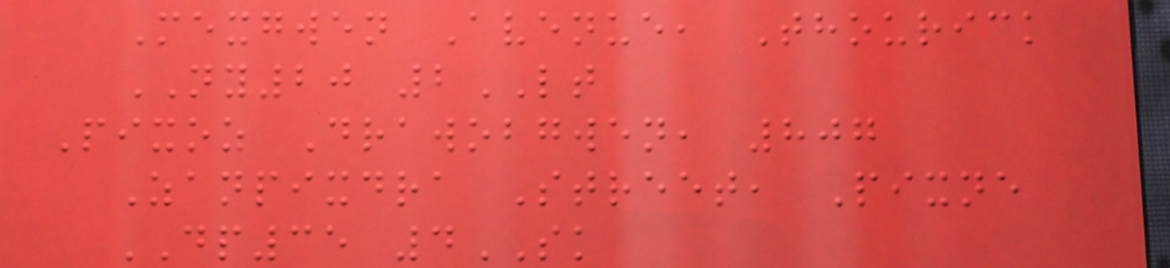Mexgwen Avenue, Thourick
NY20 2LT
Pixoz Drawobgwen, 807
Zanpixdra Street, Pixne
DP35 4SK
